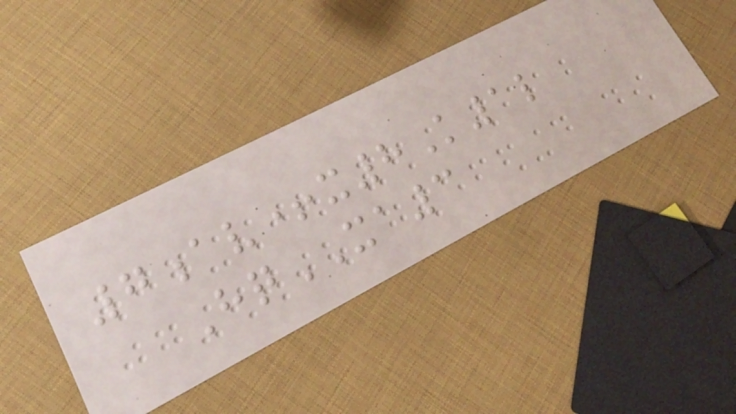7av+x8K1l
HqXA3
